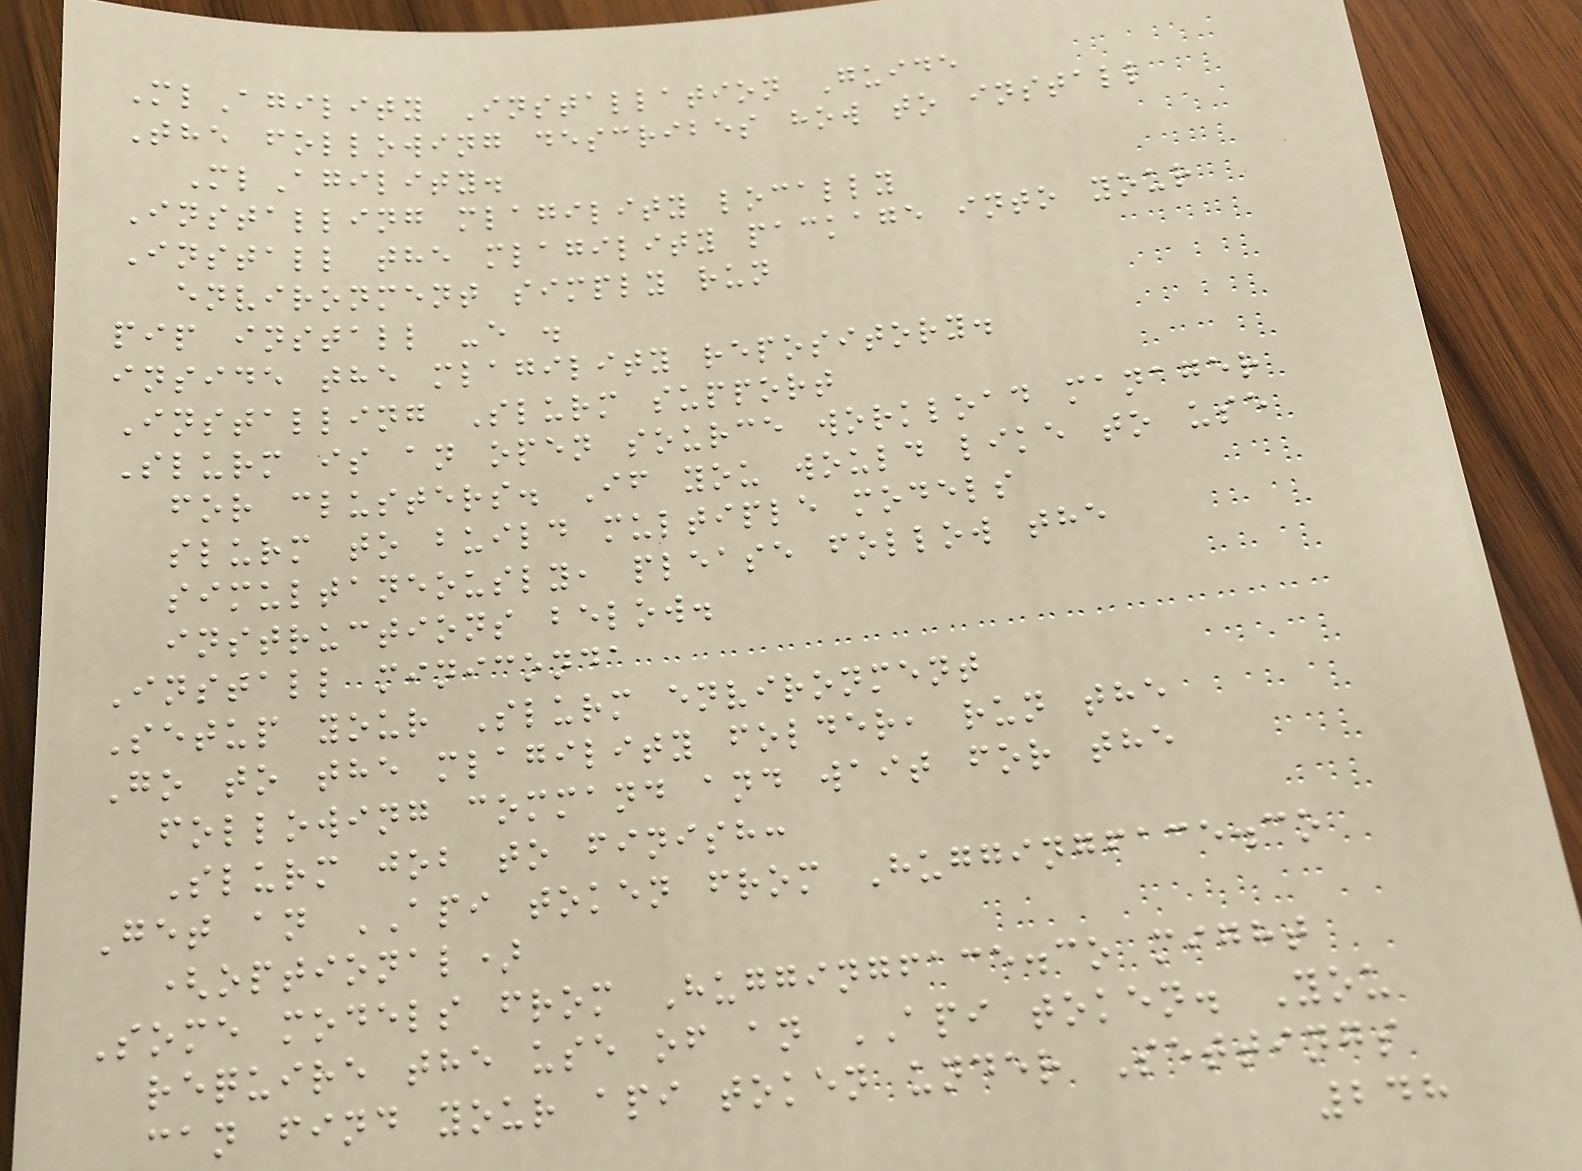MlAgility Installation Guide
The following describes how to install
MlAgility.
Installing mlagility locally
Install the mlagility package into your
environment simply run
pip install -e .
inside the mlagility repository.
Installing Slurm support
Slurm is an open source workload manager
for clusters. If you would like to use
slurm to build multiple models
simultaneously, please follow the
instructions below.
Install miniconda
Setup your Slurm environment
Go to the mlagility folder, run the
following command and wait for the
Slurm job to finish:
Get an API token from Huggingface.co
(optional)
Some models from Huggingface.co might
require the use of an API token. You
can find your api token under Settings
248
